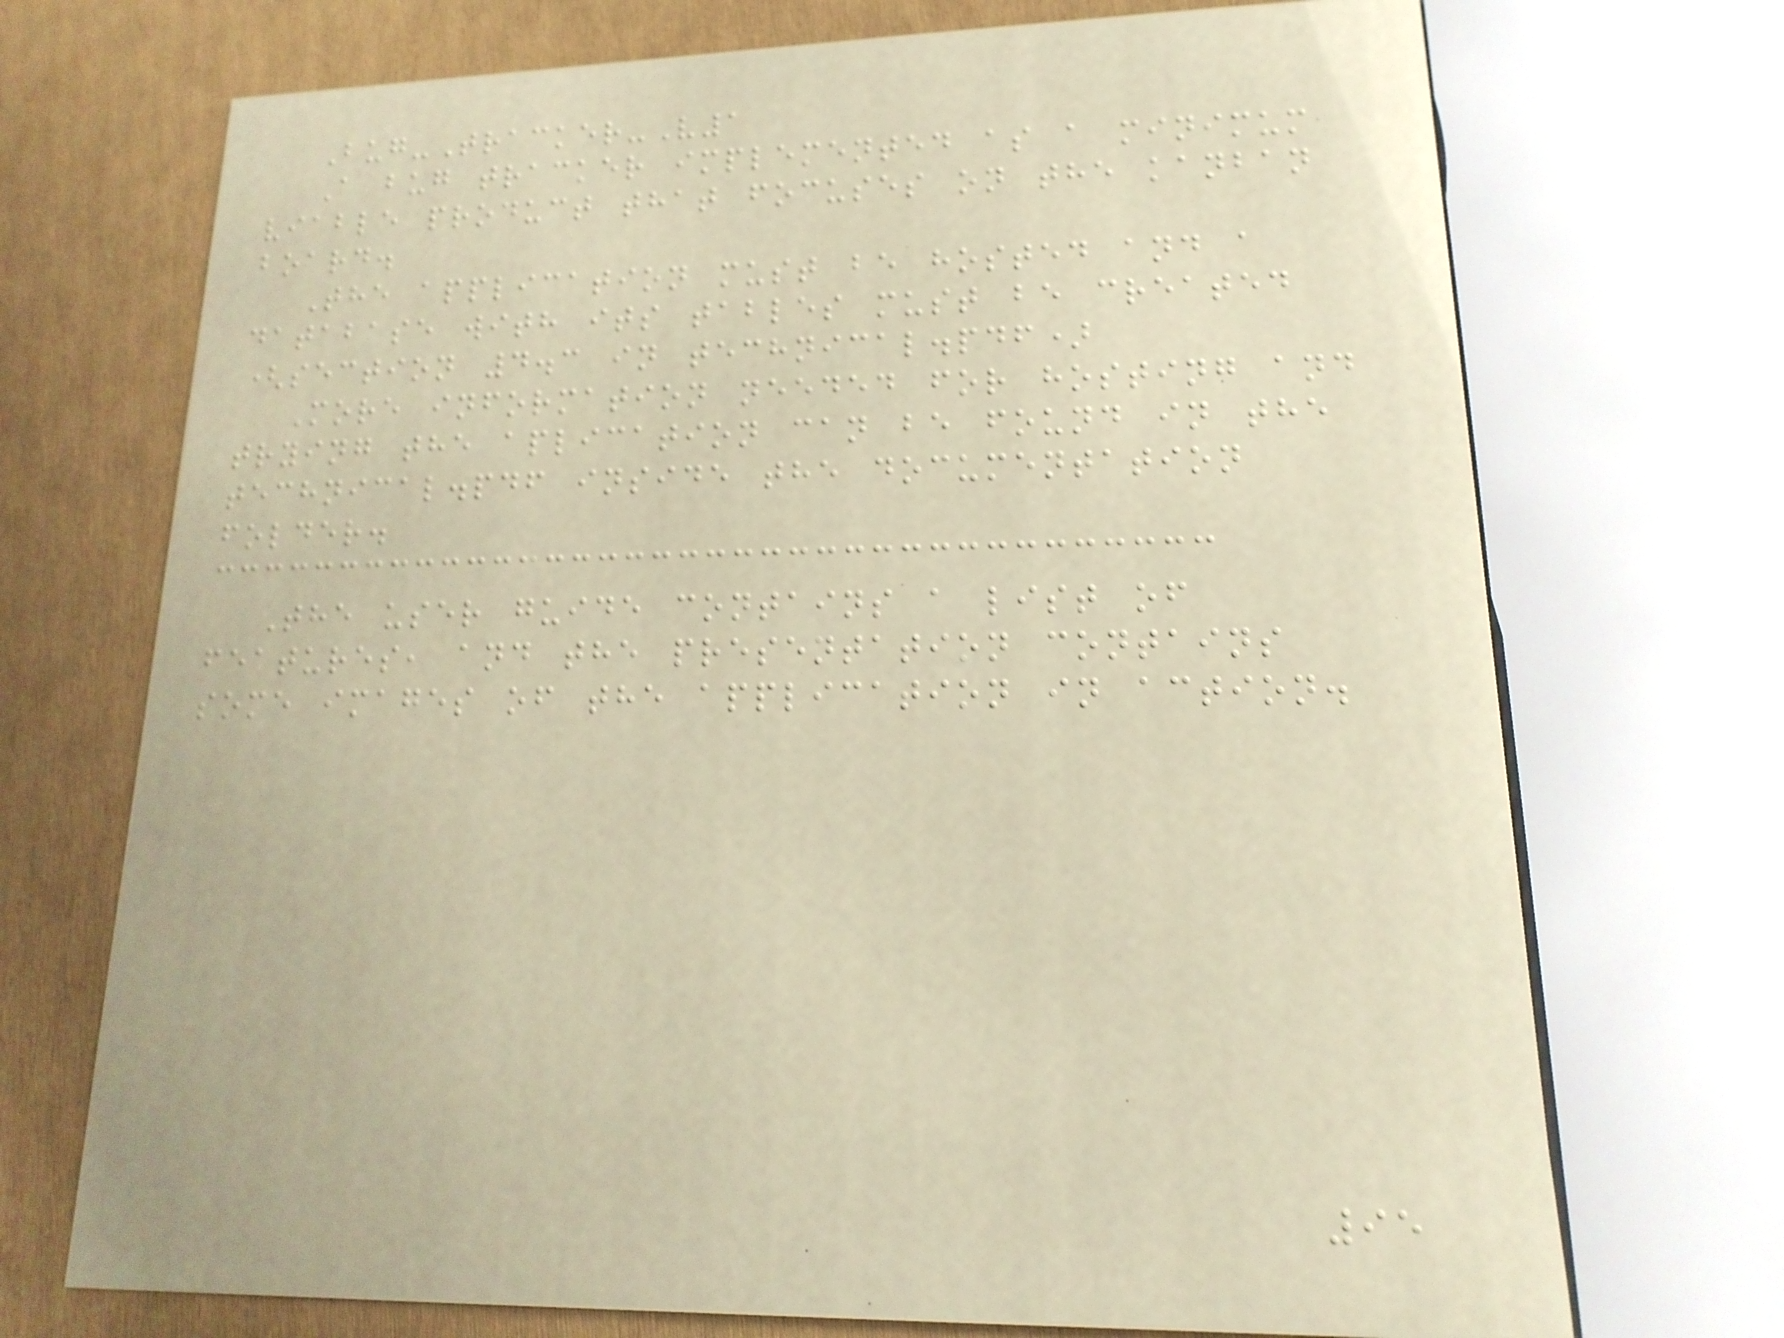Bug-Tracker-V1
A bug tracker implemented as a minimum
viable product that focuses on the kanban
board.
The application must be hosted and a
database with its tables must be created
(section 4.3 in technical.pdf)
More information needed for hosting and
trying the aplication can be found in the
technical.pdf inside the documentation
folder.
The user guide contains a list of
features, and the presentation contains
some images of the application in action.
95
